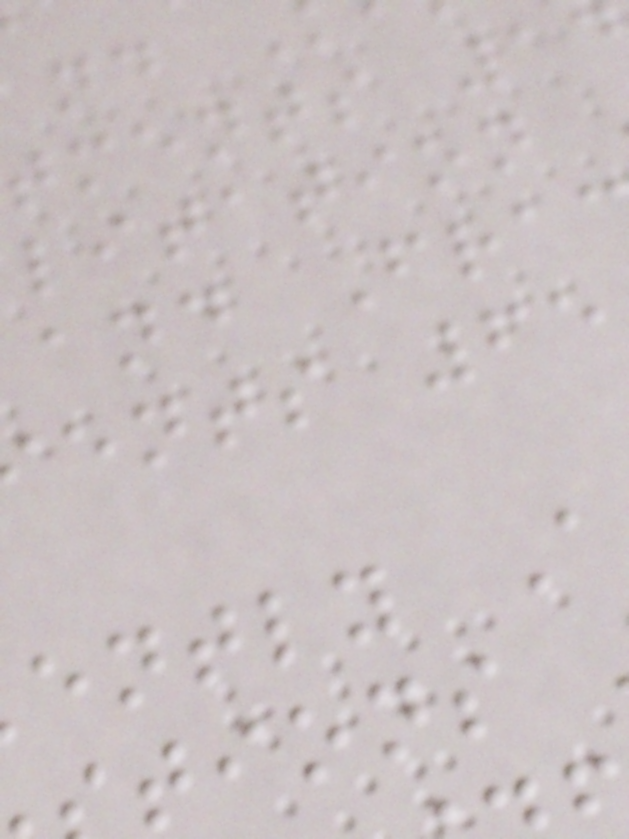tments 1
litation
and Fra
ents 65
ently A
tions
